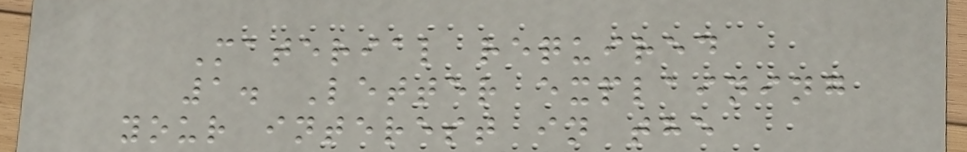Material required
1. Letter explaining
your interest in the
